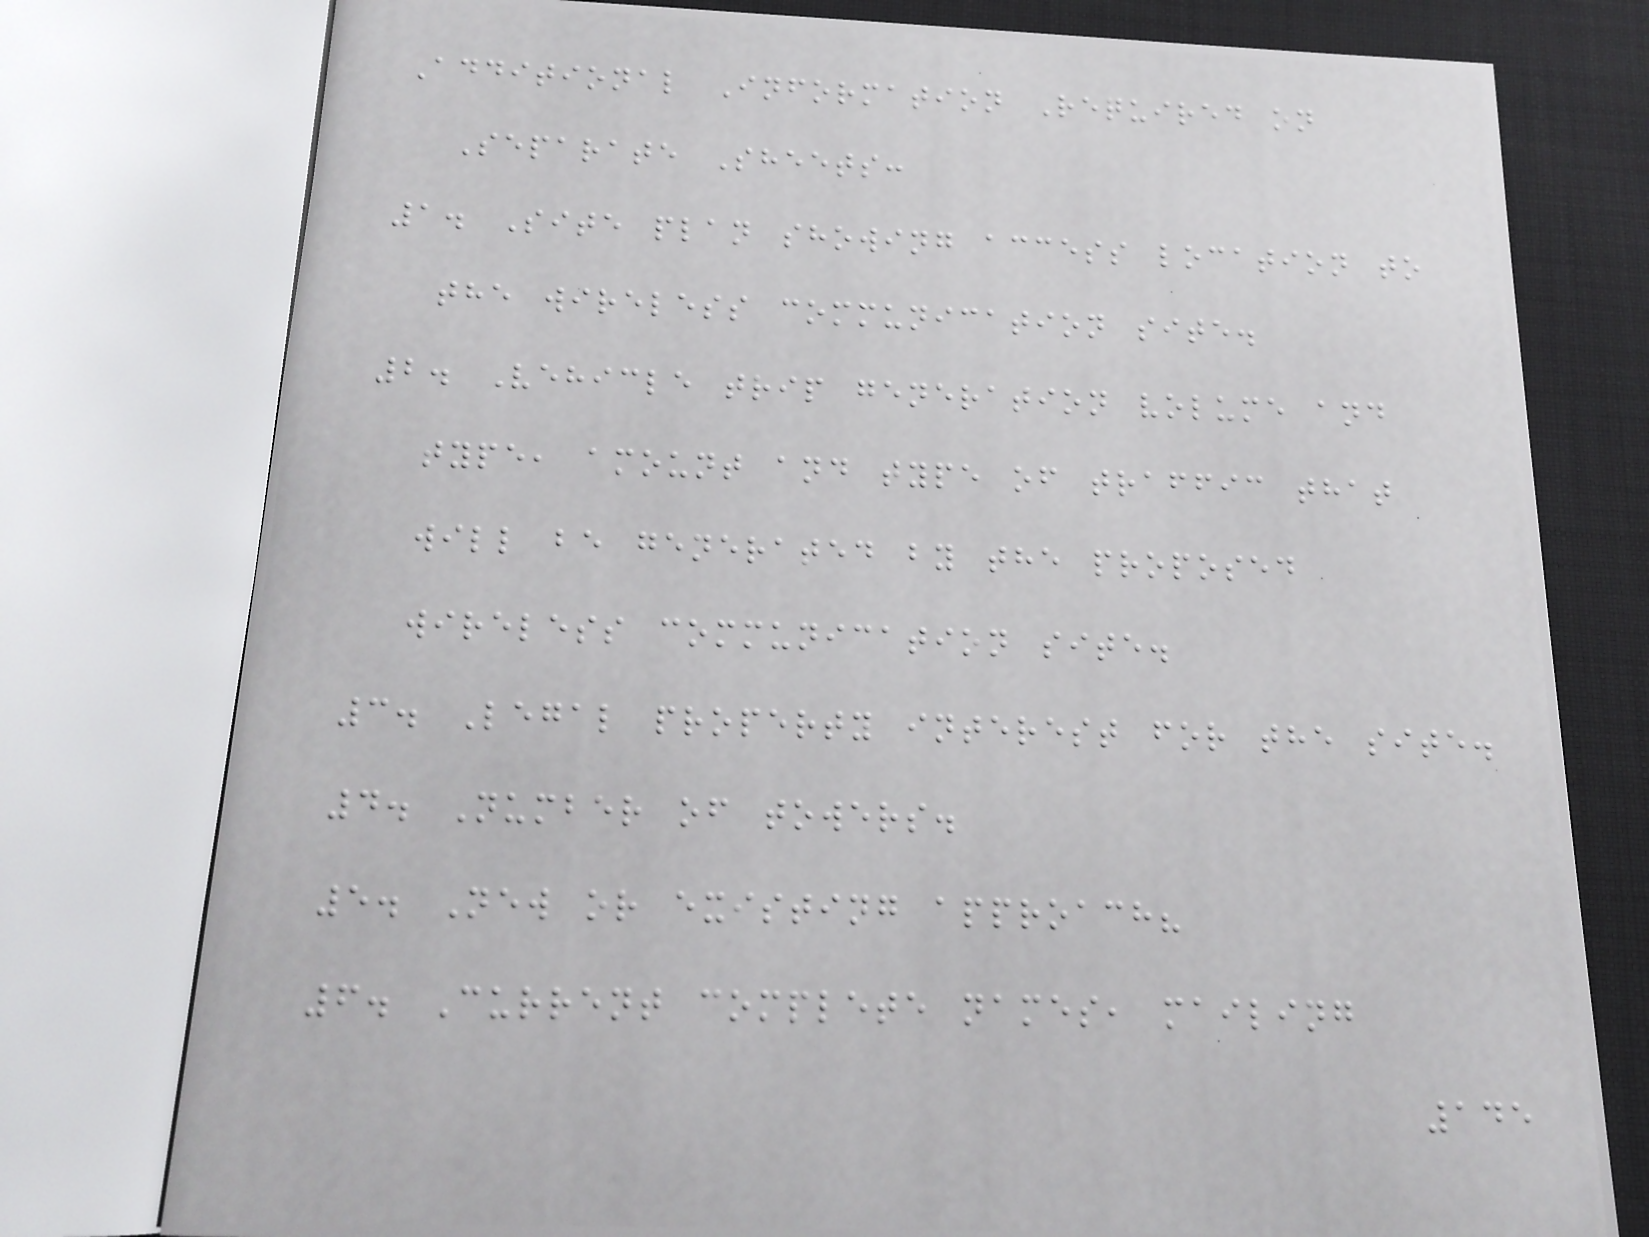Additional Information Required on
Separate Sheets:
1. Site plan showing access location to
the wireless communication site.
2. Vehicle trip generation volume and
type, amount and type of traffic that
will be generated by the proposed
wireless communication site.
3. Legal property interest for the site.
4. Number of towers.
5. New or existing approach?
6. Current complete names, mailing
145
